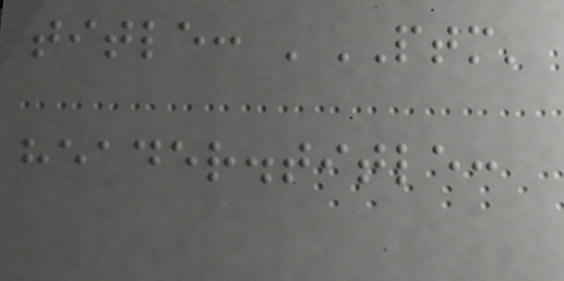title: 'PTM'
header.title:
